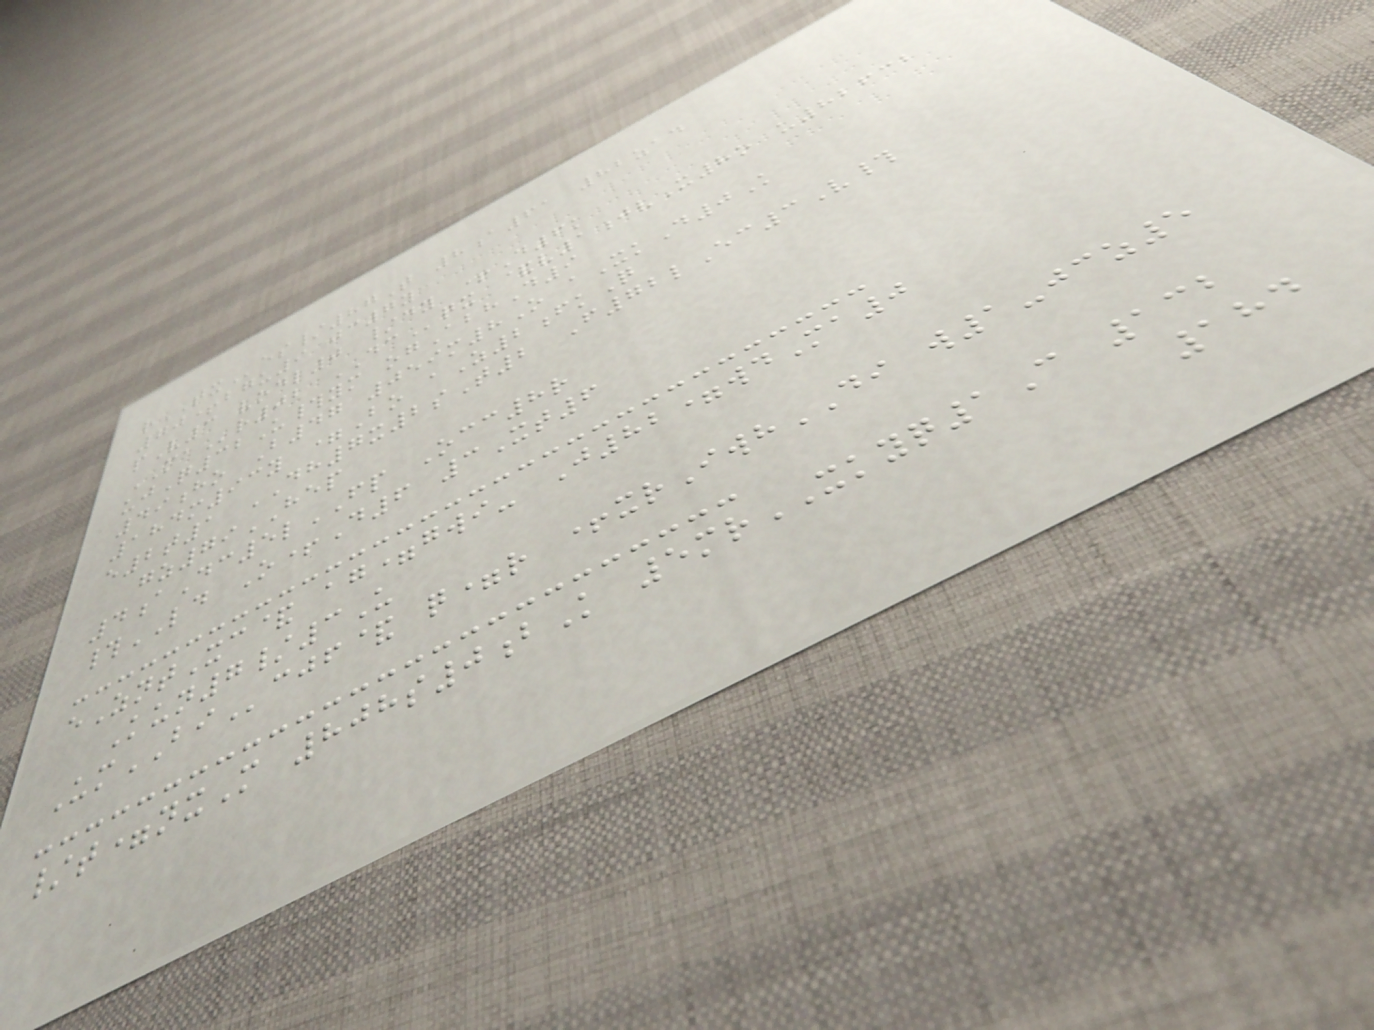rTXes/87T 8a61 82zad
70+bgu9 jc7y
pV3 vodl0 /dy +D6k
MAr02 DCqx &v1jvX8o u82632
ujQ32U#ym ogAbhD9
49ho B47 059m8O aXkD0K
184m93y =Bo aZ2fkQ
e2t1 DH7x2sT2 F72lEc3V#
gz79HEP
4aDc5lFP Occ8r
#LD O+D6 3Xt6
eZntXc& ag=gwi- J82=wdMa0
Kun7/3U
UmBIcjf& q=r +xrIwhDI w1-jcz5
/t=nxM 808s0bK 5mrXKYQ1C 132
184
